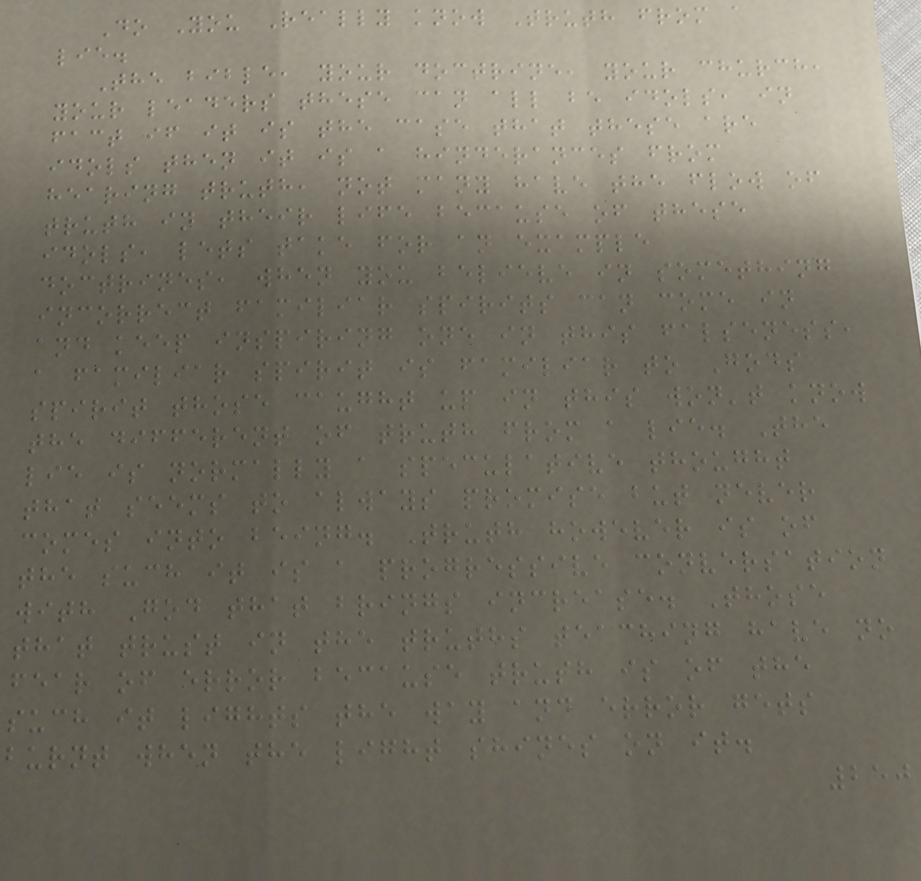Do You Really know Truth from a
lie.
The bible, your doctrine, your church,
your leaders these can all be idols, in
fact if it is the case that these are
idols then it is a hinderances from
hearing truth, not many have the flow of
truth in their life because of these
idols, lets take for an example
doctrines, when you believe in something
incorrect familiar spirits can come in
and keep inspiring one in this falseness,
a familiar spirit is familiar to Gods
spirit those caught up in this won't know
the different of truth from a lie. The
lie is normally a speculative thought
that seems to always promise but never
comes into being. Truth however is of
the such it is a progressive conversation
with God that brings increase. Those
that trust in the truths teaching have no
fear of error because truth is of the
such it lights the way and error gets
burnt when the light shines on it.
250
